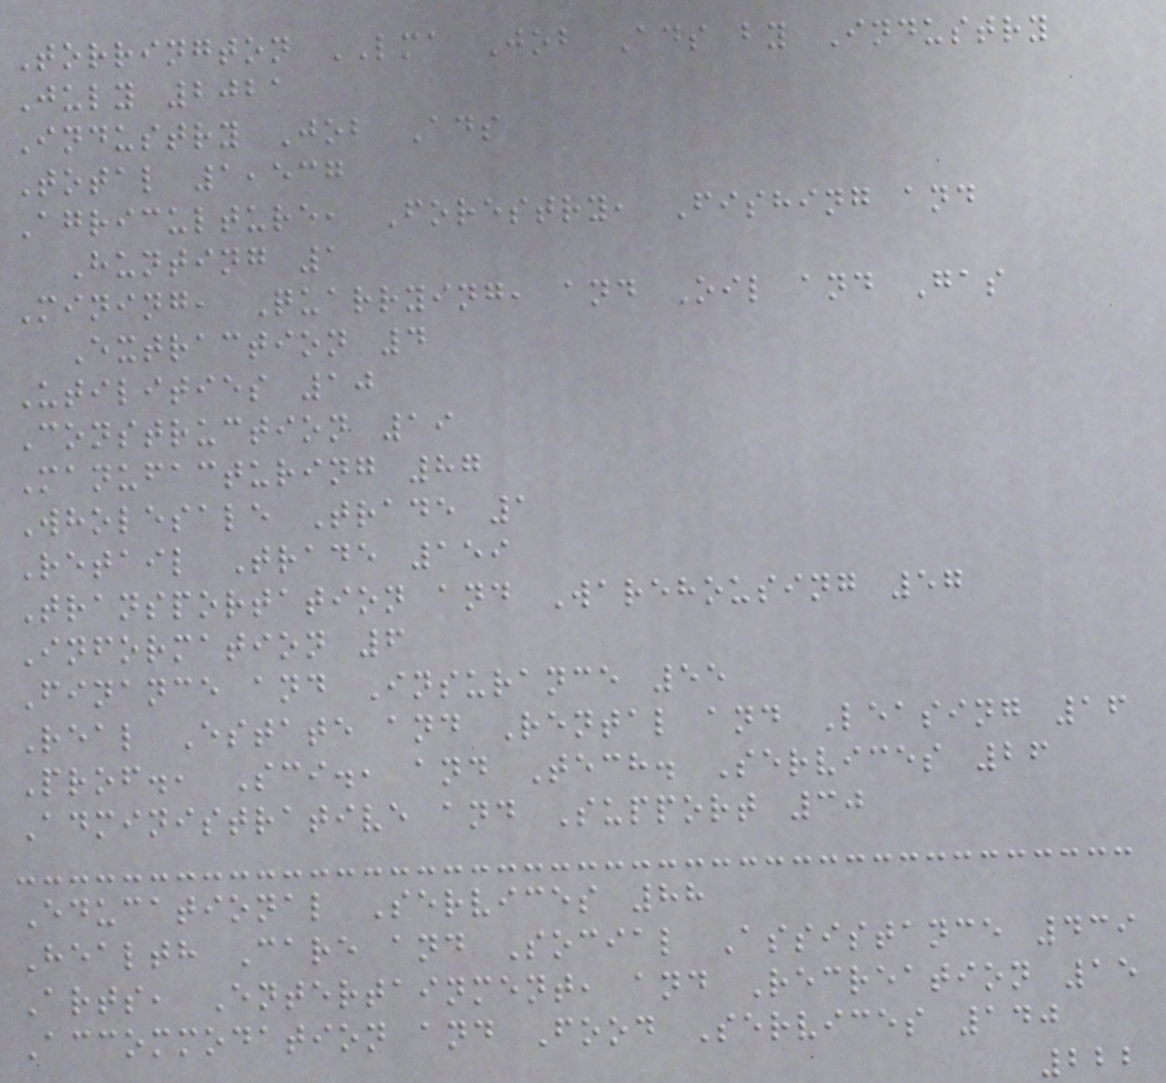Torrington LMA Job Ads by Industry
July 2021
Industry Job Ads
Total 1,537
Agriculture, Forestry, Fishing and
Hunting 1
Mining, Quarrying, and Oil and Gas
Extraction 4
Utilities 10
Construction 19
Manufacturing 87
Wholesale Trade 1
Retail Trade 159
Transportation and Warehousing 57
Information 6
Finance and Insurance 55
Real Estate and Rental and Leasing 16
Prof., Sci., and Tech. Services 26
Administrative and Support 30
Educational Services 88
Health Care and Social Assistance 439
Arts, Entertainment, and Recreation 15
Accommodation and Food Services 140
222
